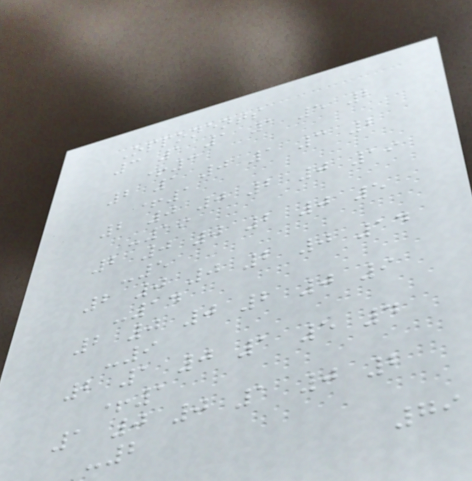Opponents
3 1 1 1 5 2
+3
2 1 0 1 3 2
+1
2 0 0 2 0 19
-19
2 0 0 2 0 5
-5
2 0 0 2 0 14
-14
2 0 0 2 0 9
-9
2 1 0 1 5 4
+1
1 0 0 1 0 2
-2
79
